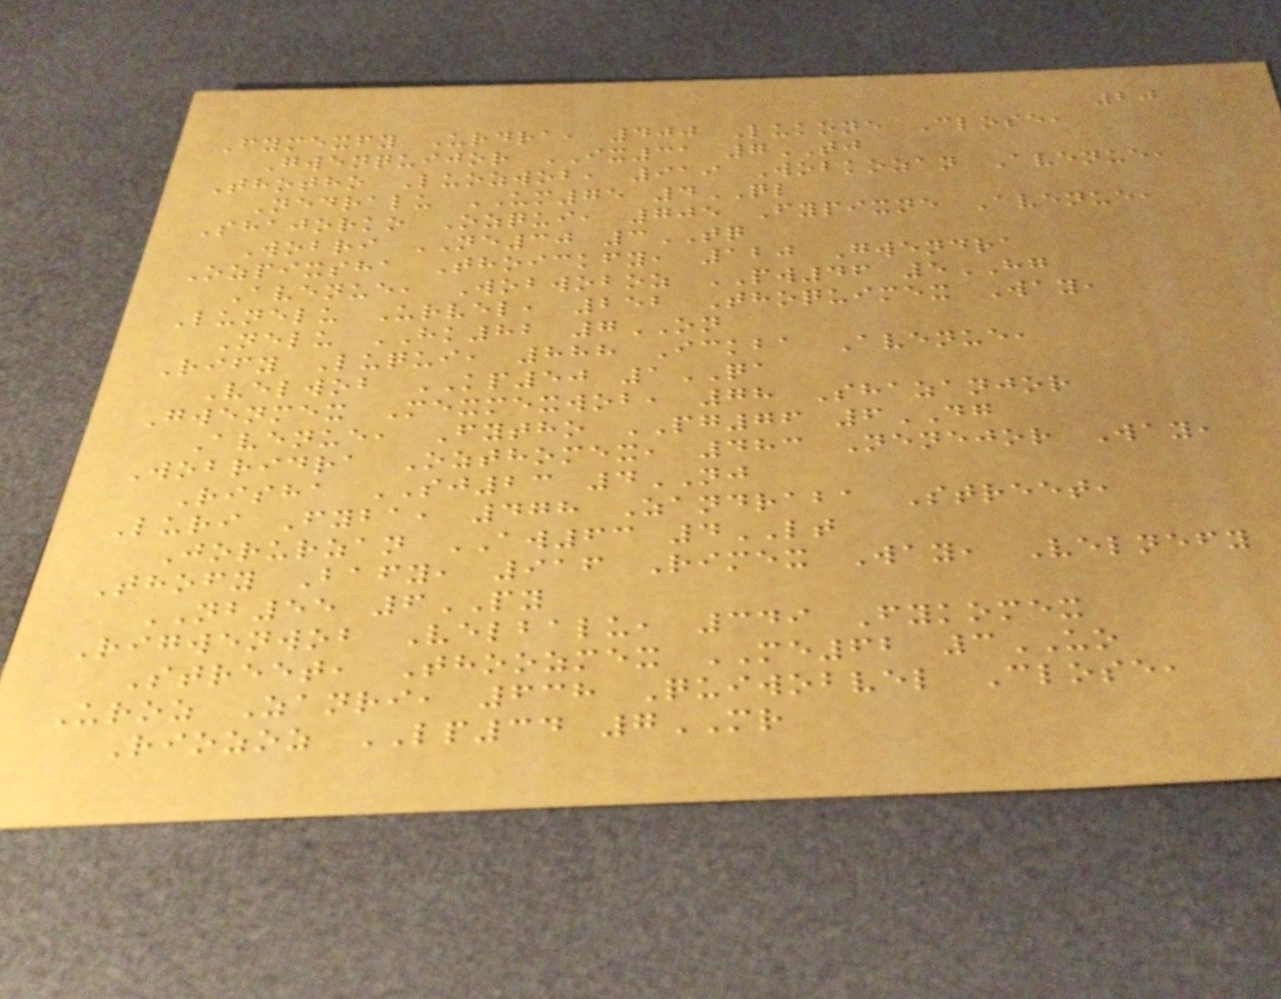20
Fymexfy Urdra, 400 Lukone Close,
Gwenquijor IX31 7TJ
Thotho Luozwob, 919 Wobkozan Avenue,
Nedralu UM75 4QL
Shajorko Ozqui, 705 Fypixne Avenue,
Wobri NE30 3TQ
Ozpixsha Thoickfy, 120 Gwendra
Avenue, Wobwoboz PW46 5HG
Lunelu Urvel, 252 Thoquimex Way,
Nelu HK82 7ON
Rify Luqui, 888 Ickba Avenue,
Velwob KP50 1QA
Gwenmex Mexmexwob, 78 Shazanjor
Avenue, Fytho PG76 6DG
Wobridra Ozthomex, 483 Nenejor Way,
Risha SJ23 4NJ
Luri Fyba, 478 Zandraba Street,
Jorurzan AW63 4LT
Thofy Bafy, 916 Rimex Way, Velnefy
NB55 6PY
Rigwenwob Velbalu, 349 Fykomex
Street, Thoozmex ME62 3UO
Uroz Zanri, 638 Quiwobvel Close,
Riozoz LP34 7MR
